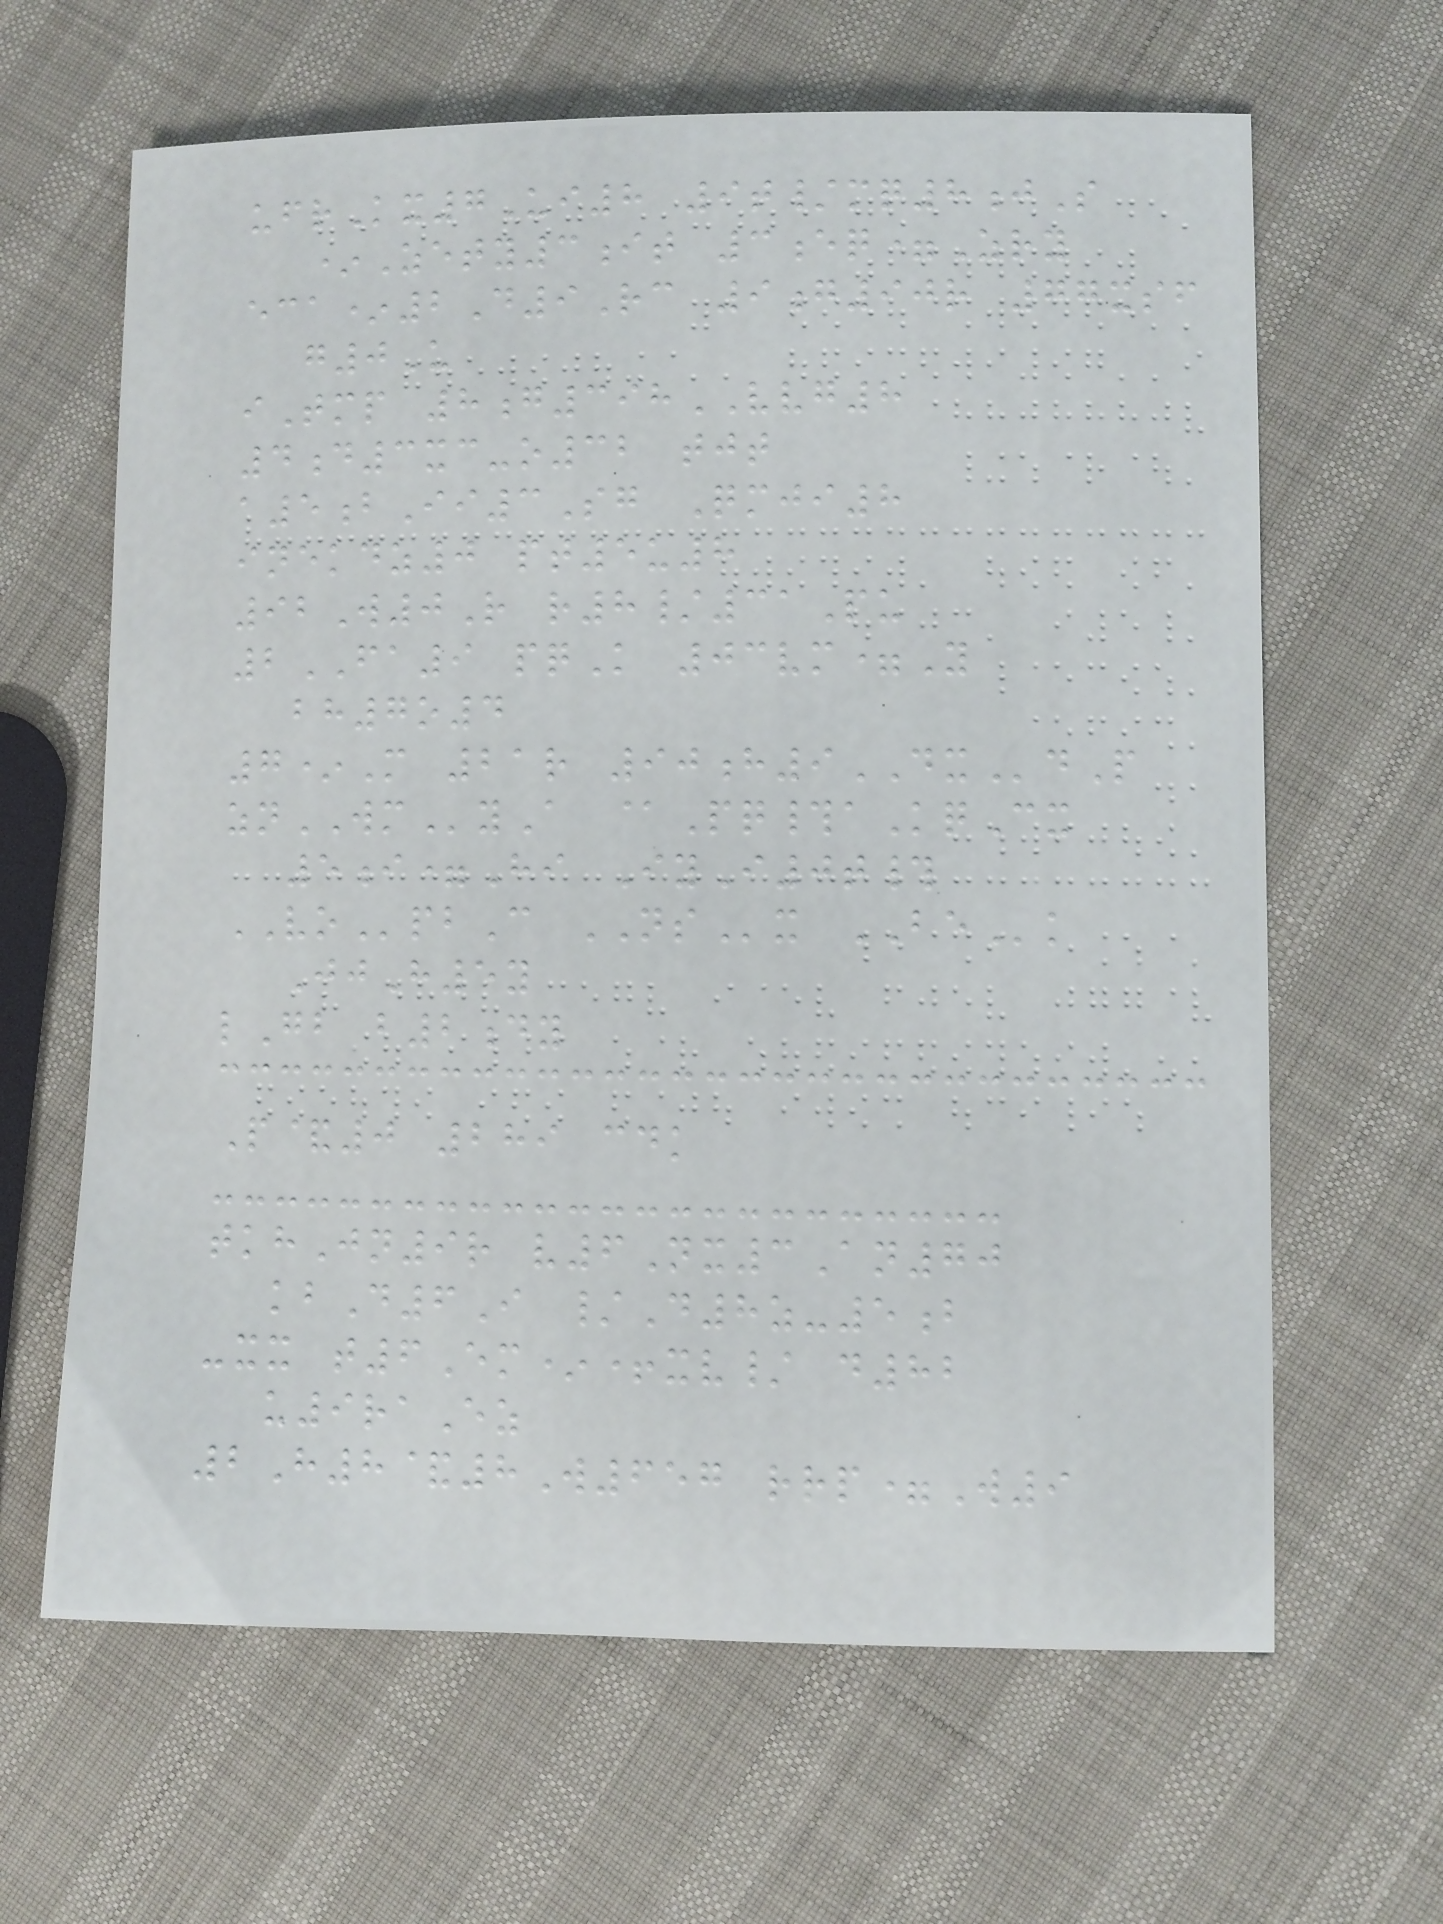ufrKx7Ui8 9t/mq8jS
*Zety3it 3eq=Zry
eca*2D9Rc 9g90r 77xsf
g0U
iTmp 8g398VVG8
4d3xc-o32 tjt
a5bIi3Sg Qmji8
inekdz0 pt5u8
92W0R r8/31Pu
2FA9 pqK 03vm=Y
bh7o4
7*M 21r 90h9DXdP
znWMyA @Pq#aKqCx
5i=Hi IyI0t#
VOpbC NSx BEk
JjH5y
lGb b2dy
P&0 289 cdk
tkhJn9r v6Nx3An70
kbD6I /D8z-5b
-xx t6Em*+xv/ d82
u9raEz
2H8&8W657 rrp=W9
